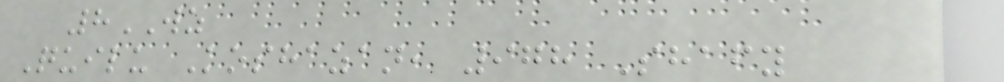8WZ
Quilu Koshazan, 978 Shafy
